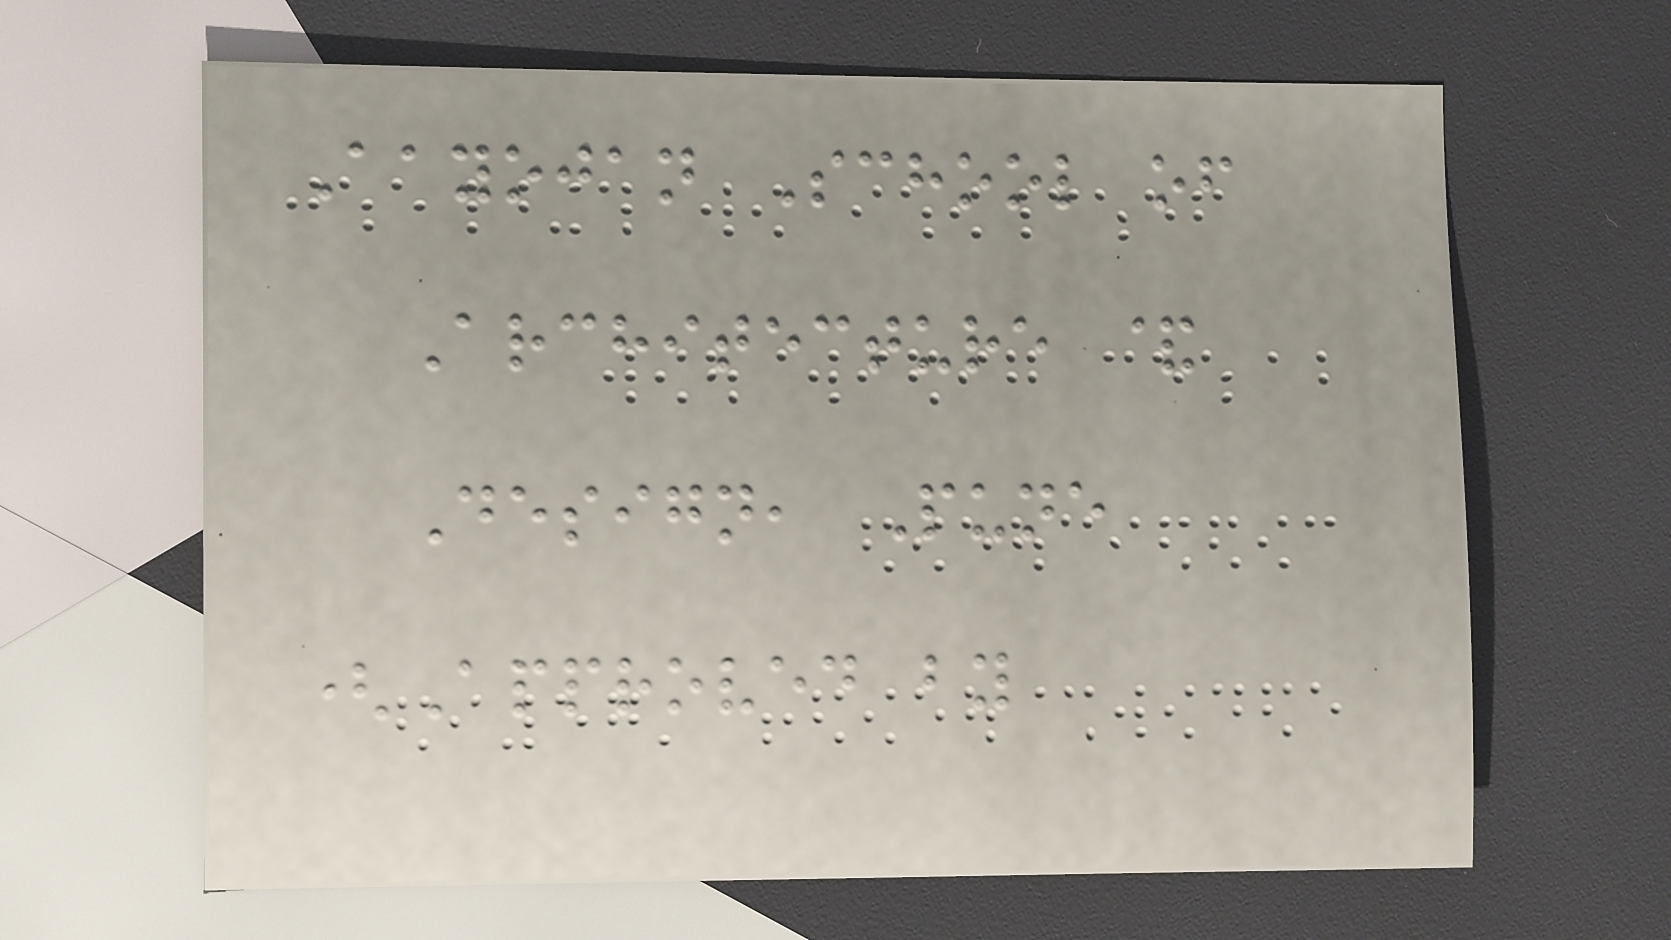Aayojan School of
Architecture &
Design, Pune
(Approved by
